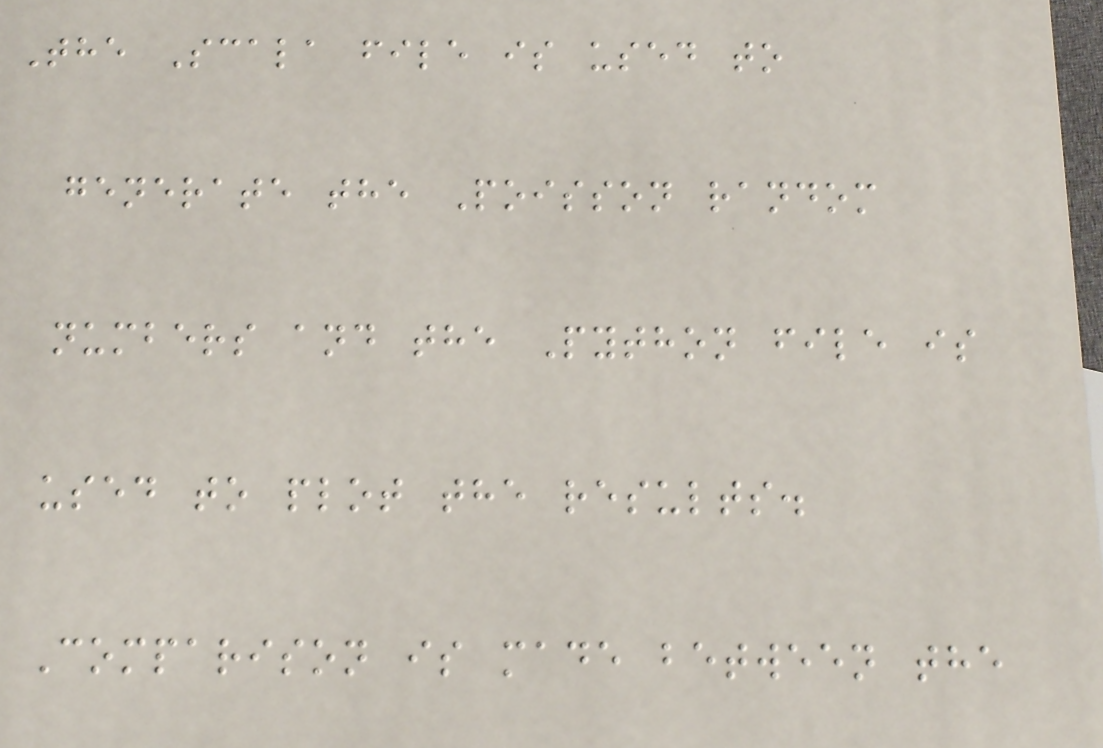The Scala file is used to
generate the Poisson random
numbers and the Python file is
used to plot the results.
Comparison is made between the
